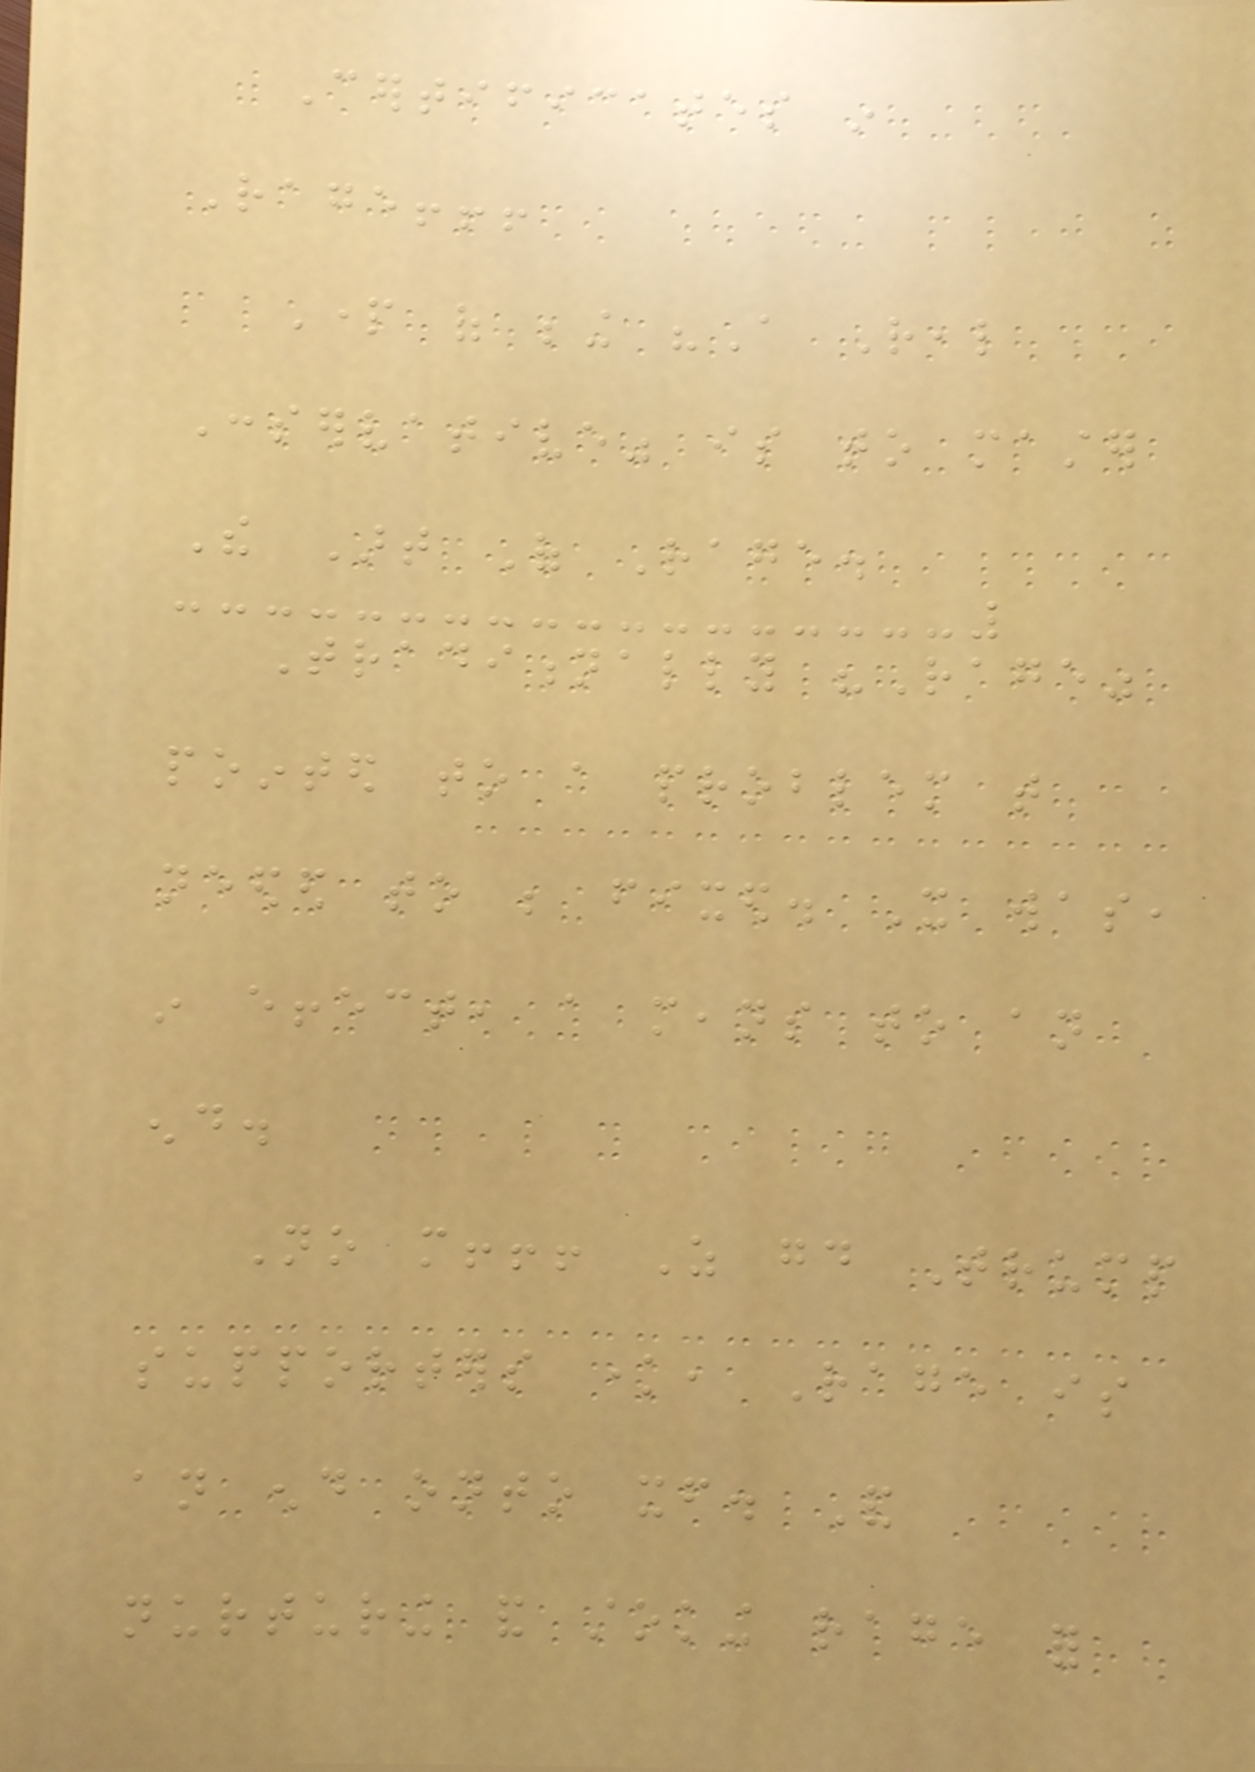Certificates in
Rage!!!
Part of being "A Real
Conservative" is to master
The Art Of Rage.
Traditionally "Rage"
pointed to a problem that
needed to be fixed. It was,
in effect, a means to an
end.
No more!!! As good Trump
supporters know, Rage is
an end onto itself. And
nurturing and stoking rage for
